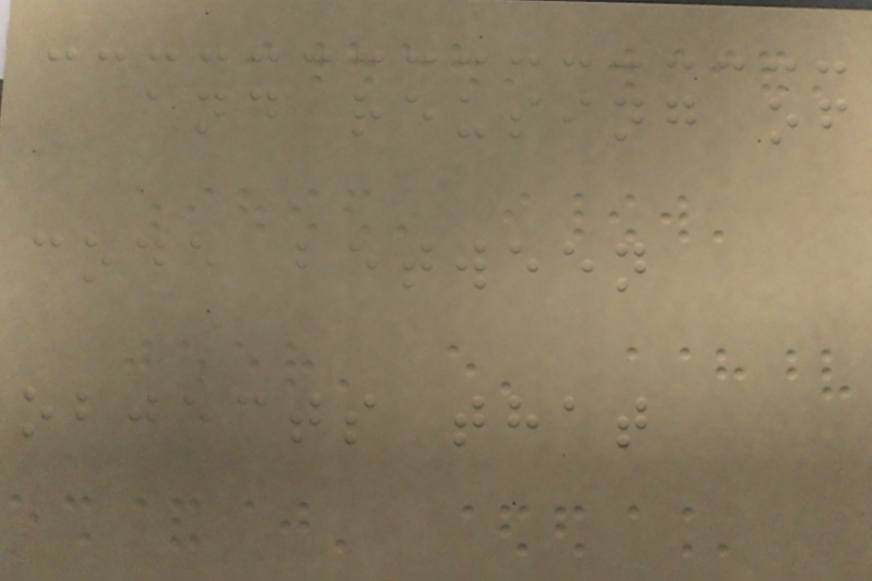and reusing of
code between
objects that
